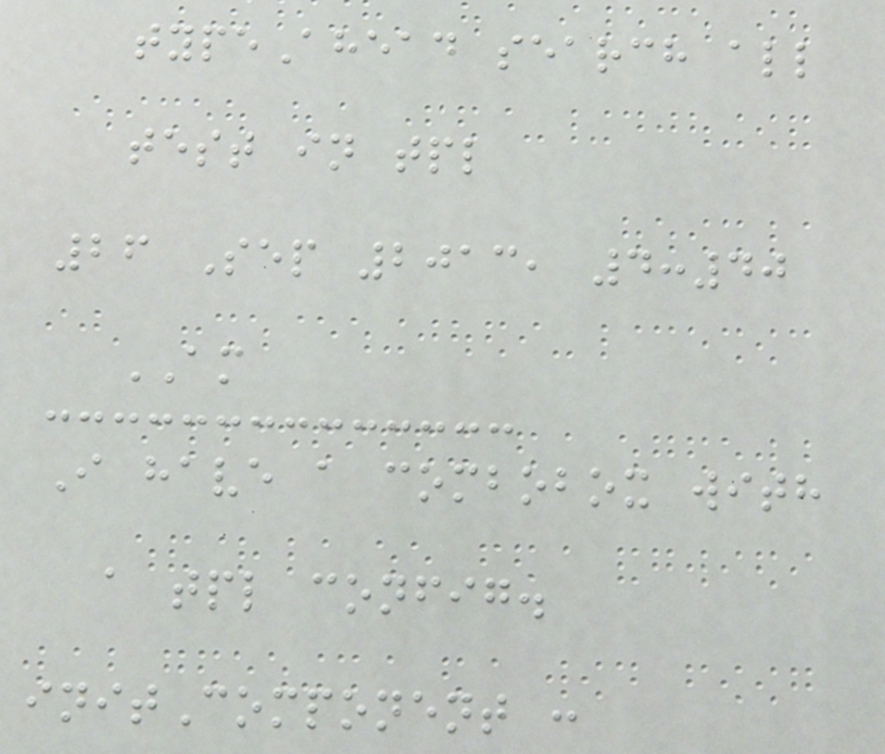typeAhead search all
test in tpl
26 Sep 2013, 4:40
AM
I have a combobox with
a tpl config.
initComponent :
